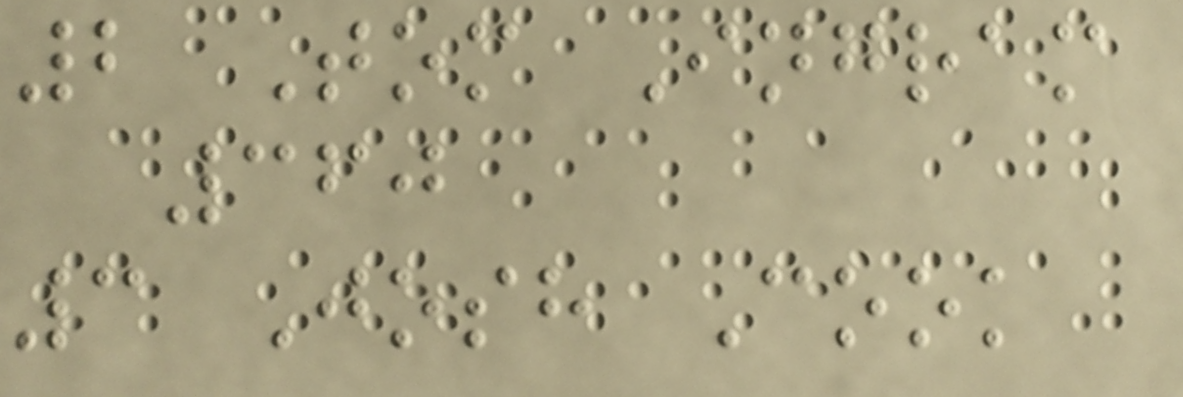2 Tom Ingram
360
3 Josh Cook
